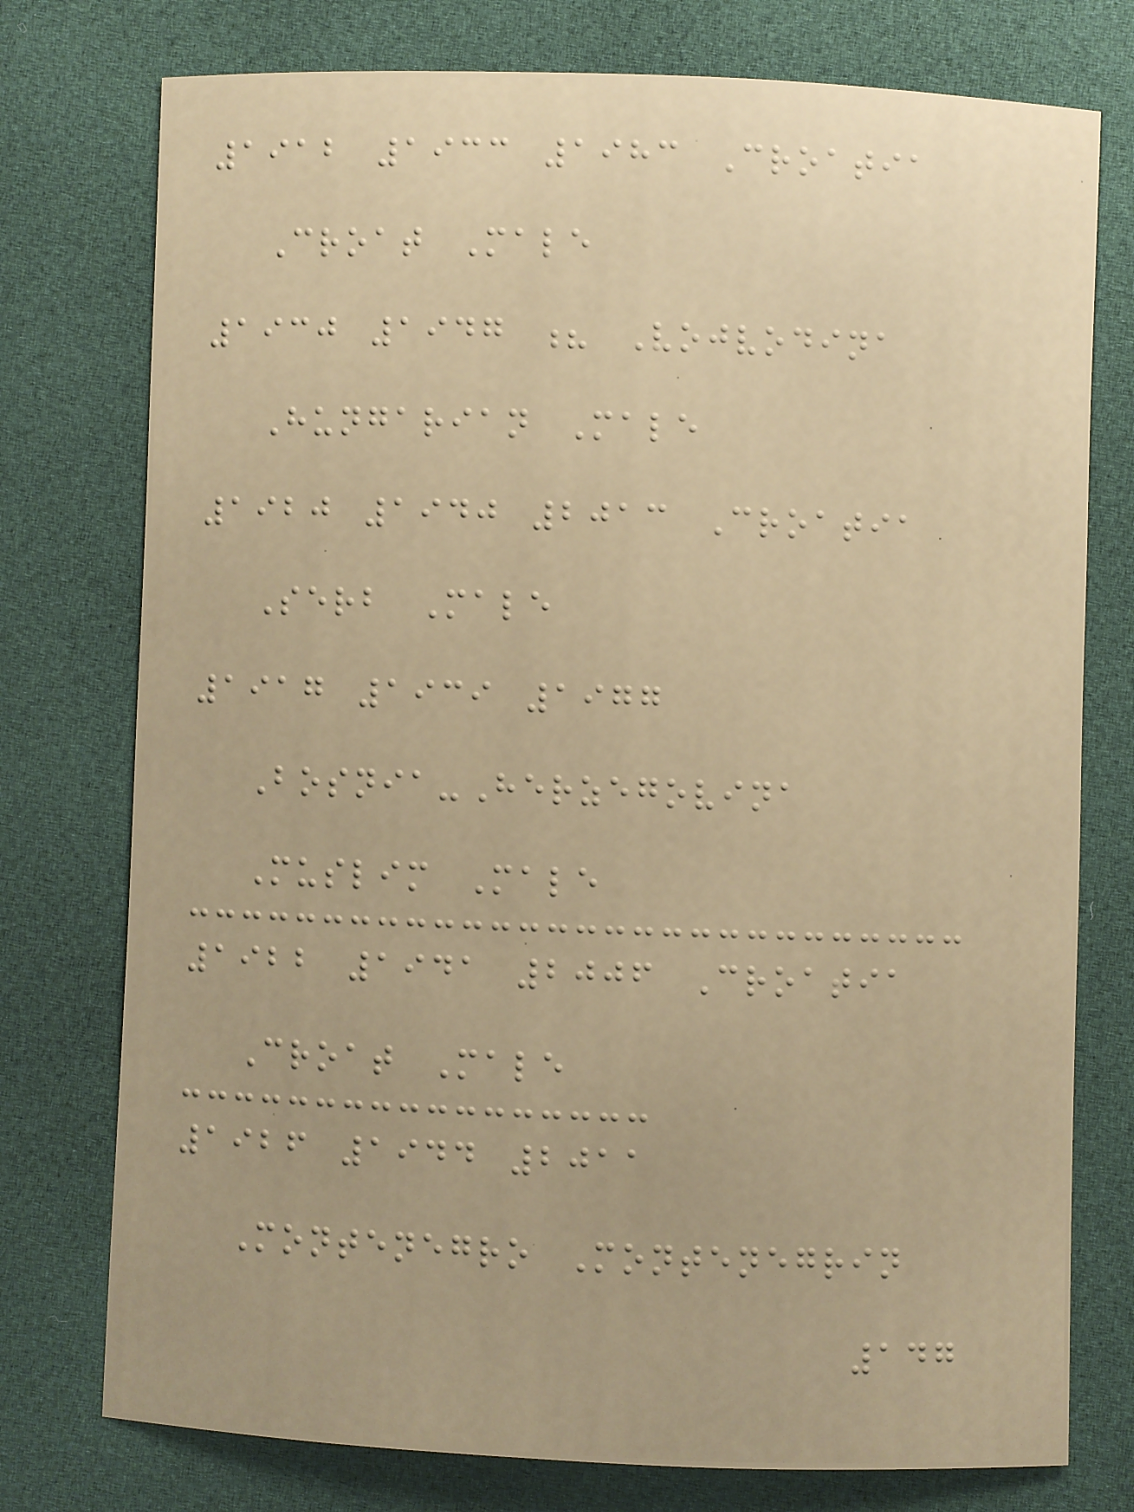1912 1933 1983 Croatia
Croat Male
1930 1947 ? Vojvodina
Hungarian Male
1920 1940 2013 Croatia
Serb Male
1917 1939 1977
Bosnia-Herzegovina
Muslim Male
1922 1941 2006 Croatia
Croat Male
1926 1944 2011
Montenegro Montenegrin
147
